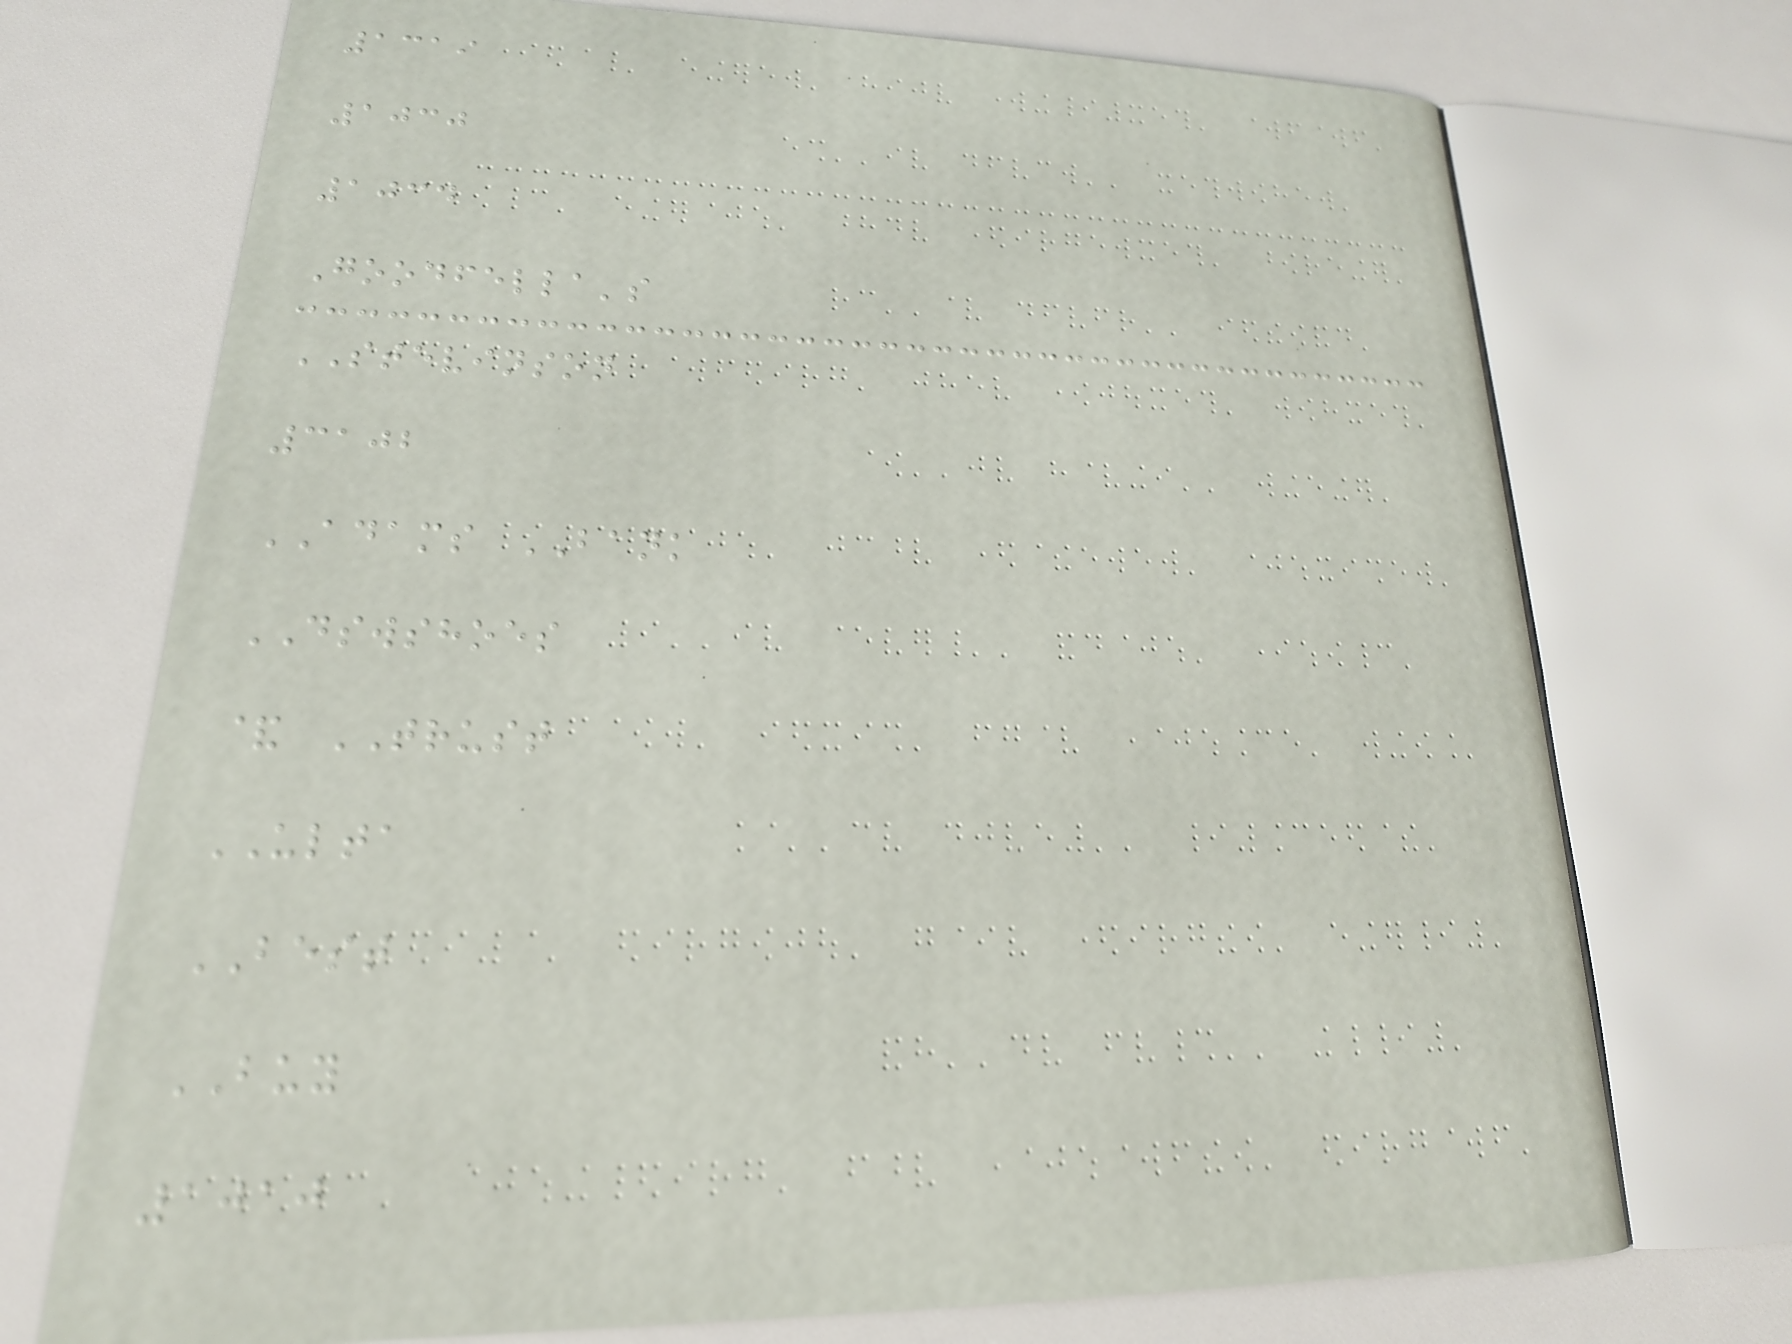1319
1030
1034
Goodfella's
STEVINSON
3102
ADAMS BANK
DSWSHOES
& TRUST
ULTA
BEST
BUY
1010
